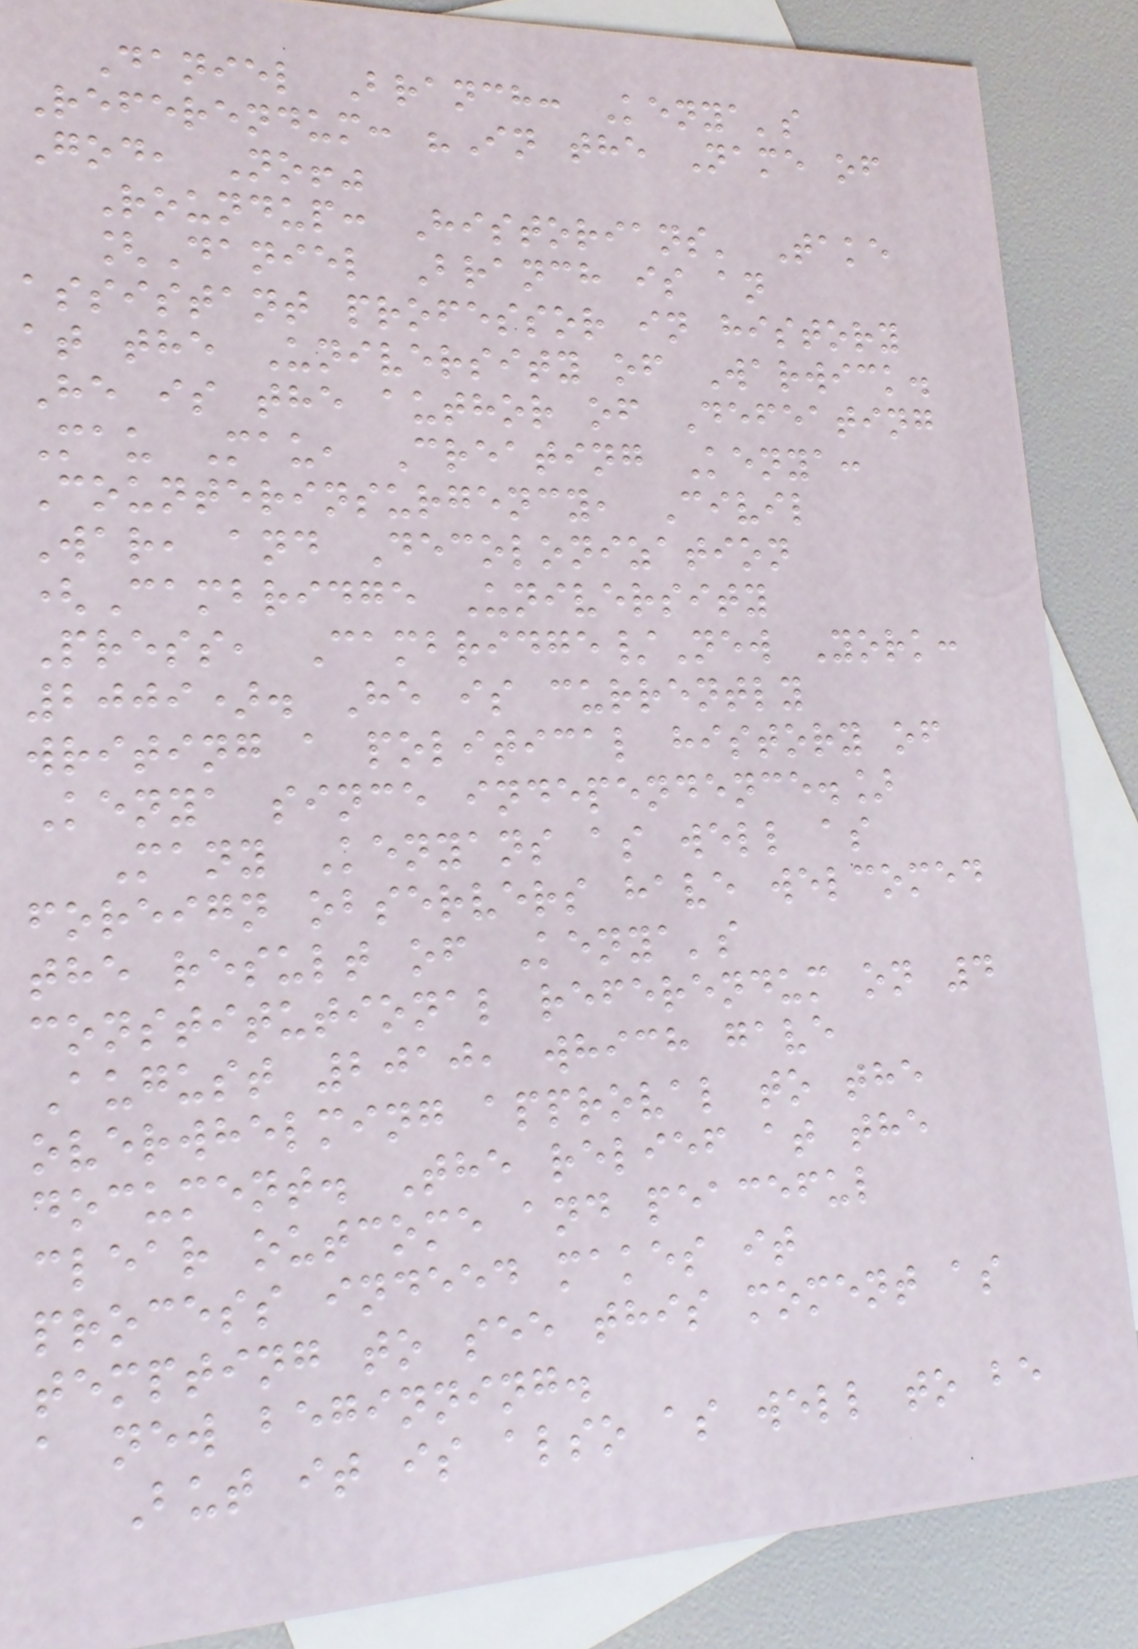Daniel Branch: Kenya's
Referendum: "In the Name of
God, No!"
Roundup: Historians' Take
[Daniel Branch is an
assistant professor in history
at the University of Warwick.
He is the author of Defeating
Mau Mau, Creating Kenya:
Counterinsurgency, Civil
War, and Decolonization
(Cambridge University
Press, Cambridge/New York:
2009). He is currently
writing a political history of
Kenya since independence.]
Many Kenyans as well as
foreign observers have welcomed
the result of Kenya's
constitutional referendum on 4
August 2010, which gave
overwhelming approval to the
document. The relief at the
clear outcome and peaceful
process indeed makes it
tempting to see this moment as
a new beginning.
But it is also as well to be
